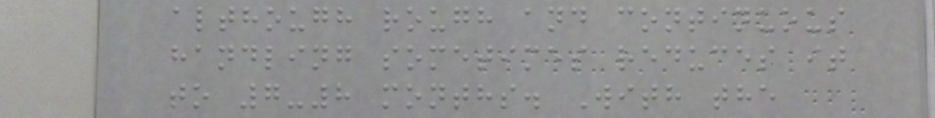although rough and continuous
handling sometimes reduces it
to 7-8 months. With the
